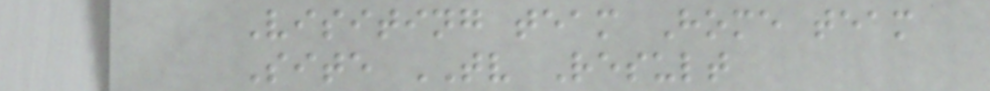Visiting team Home team
Site TV Result
